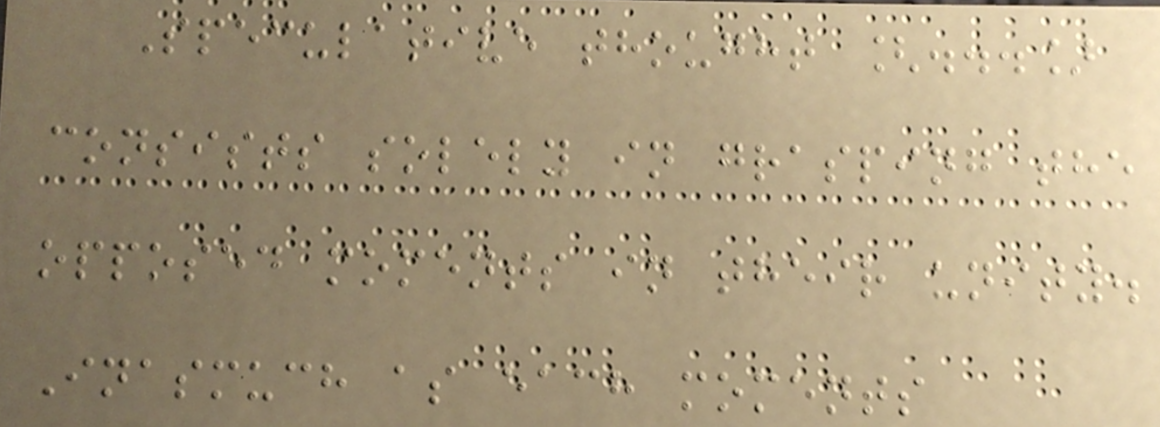Speculative thought [...]
consists solely in grasping the
opposed moments in their unity.
Inasmuch as each moments
